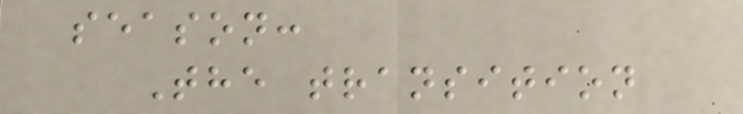season:
The transition
